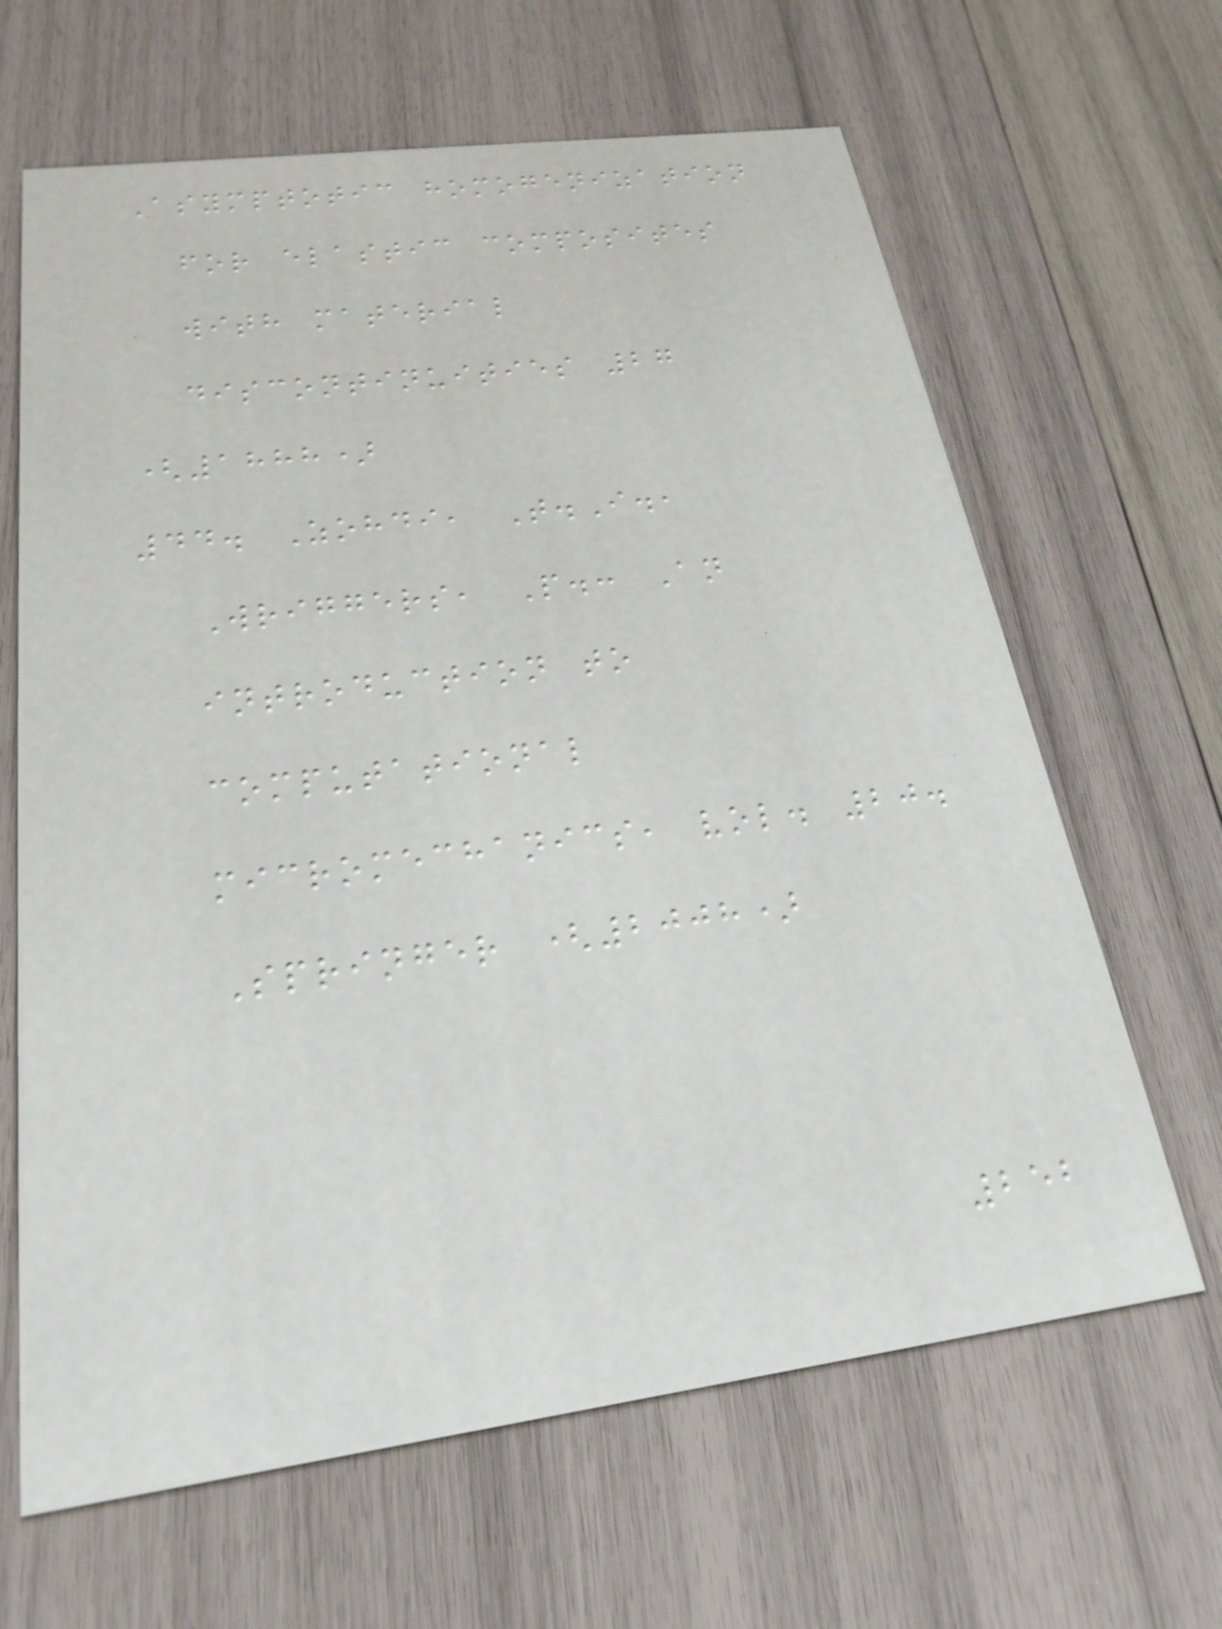Asymptotic homogenization
for elastic composites
with material
discontinuities 27
(1888)
44. Zohdi, T.I.,
Wriggers, P.: An
introduction to
computational
micromechanics, vol. 20.
Springer (2008)
252
